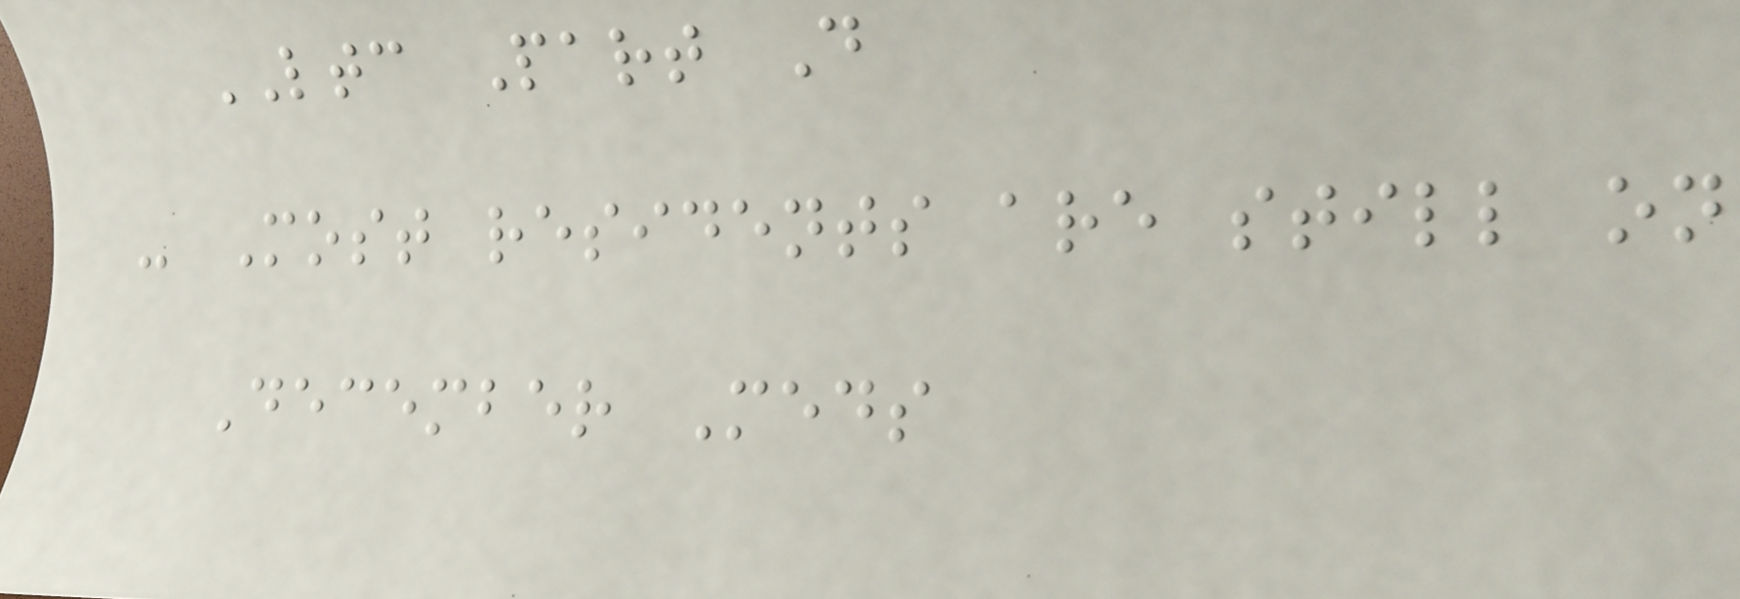LTC Part D
- Most residents are still on
December Meds
